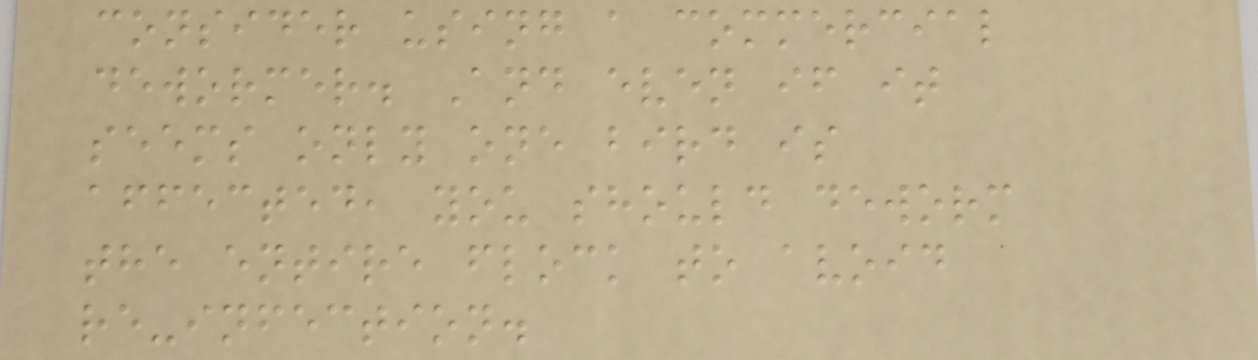consider using a commercial
dewormer. And even if it
seems only one bird is
affected, you should deworm
the entire flock to avoid
re-infection.
